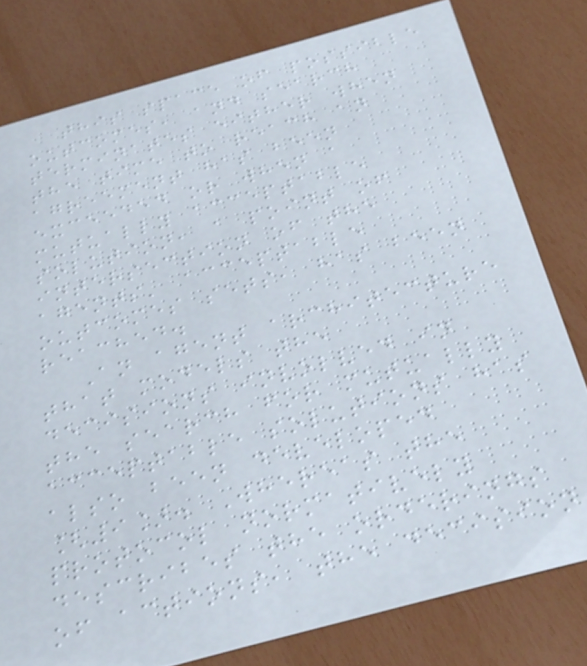this space of possible
outcomes, and search
terminates either when
the time to reach an
agreement has been
exceeded or when a
mutually acceptable
solution, a point of
intersection of the
agents' acceptable
outcomes sets, has been
reached.
An agent architecture
that models the
decisions involved in
the search for mutually
acceptable solutions has
also been developed
[9]. Whereas the
protocol normatively
describes the orderings
of actions, the decision
